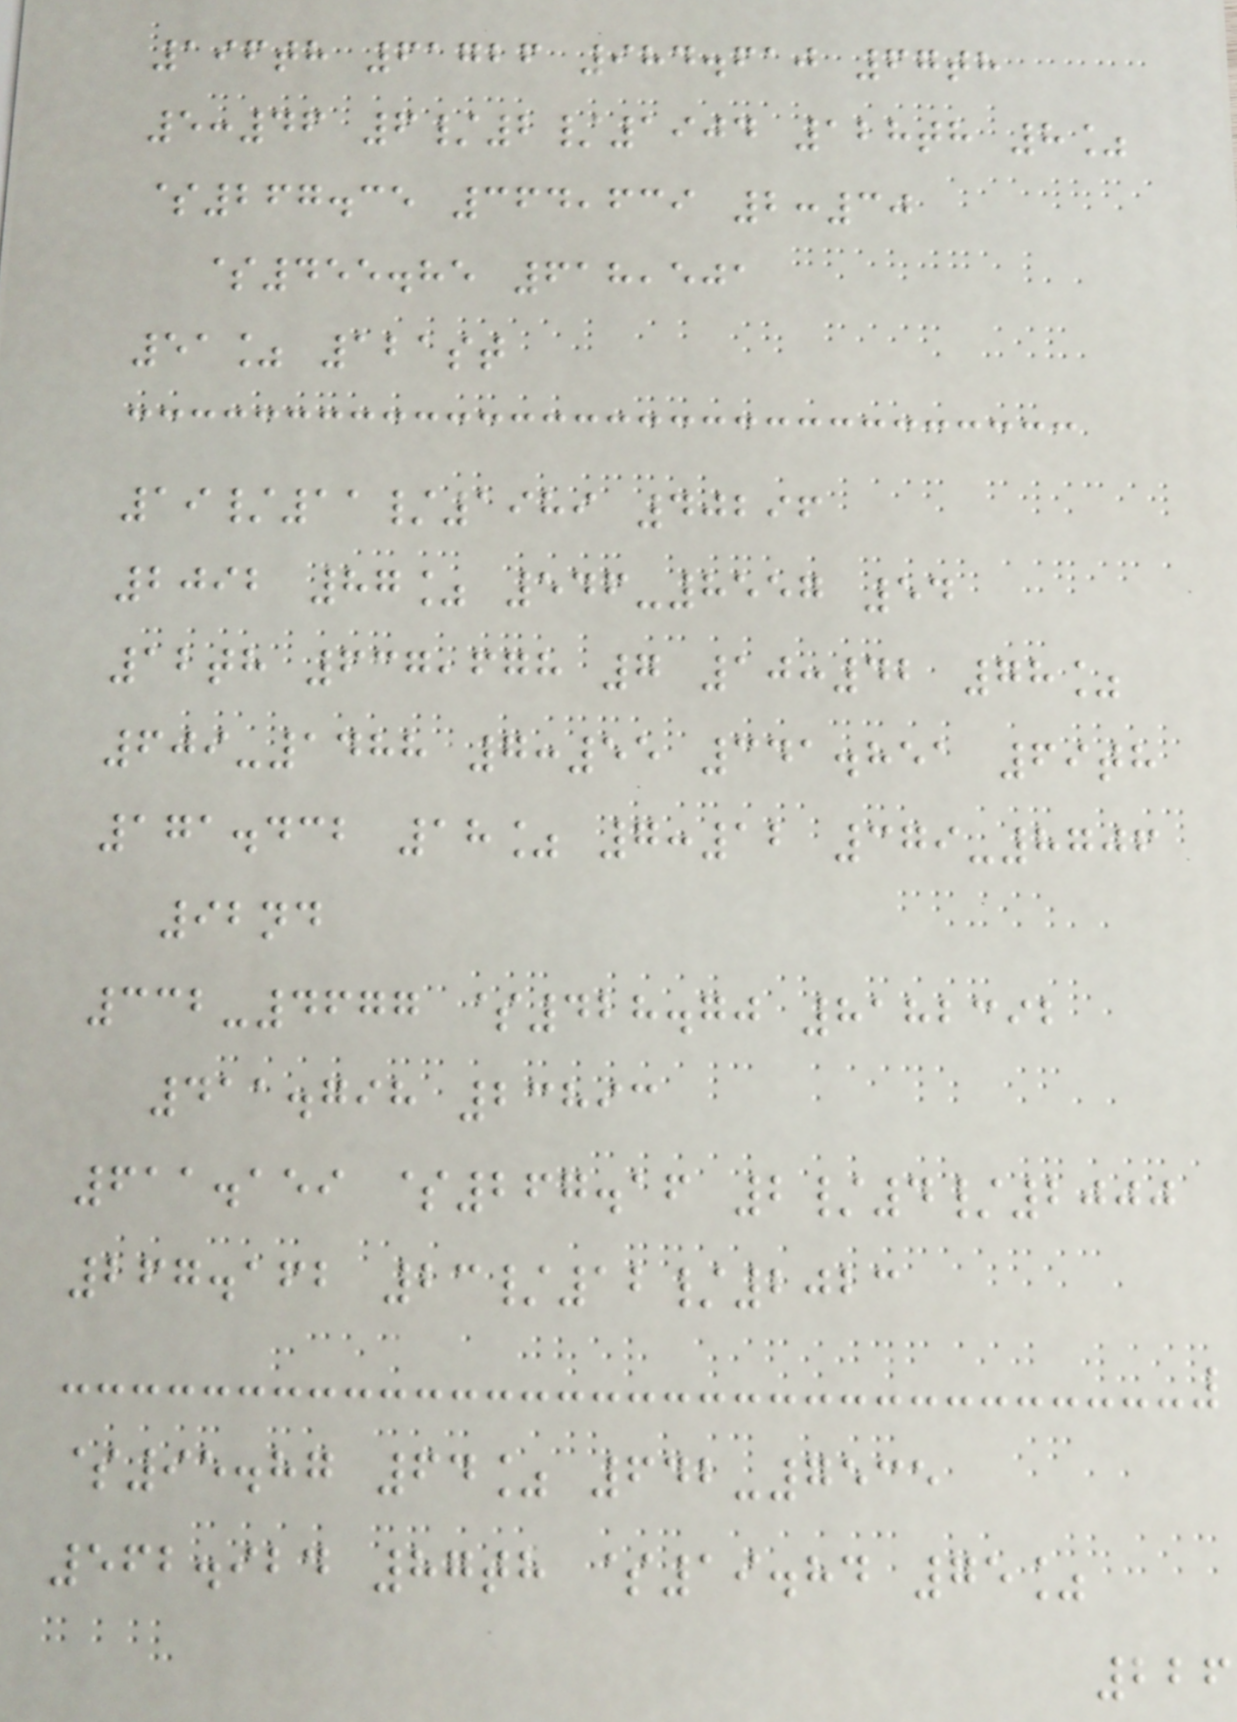196th 61726 984.610 67th
5:46 6/2/1904 128th 8%
$267.35 364,639 2:30
$455.85 618,501
51% 121st
19/11/1989 40296
2092 87% 546-8557 54
12th 637,678 7 10:42 78%
609-1488 7:55 341.851 69th
171.432 18% 7:12 379-8706
92nd
332-4677 $428.70 8182392
411.798 23893
611.159 $267.16 2/4/2000
267.162 23/12/2023
$95.87 64% 642-7535
562.924 87th $19.84 75%
226
